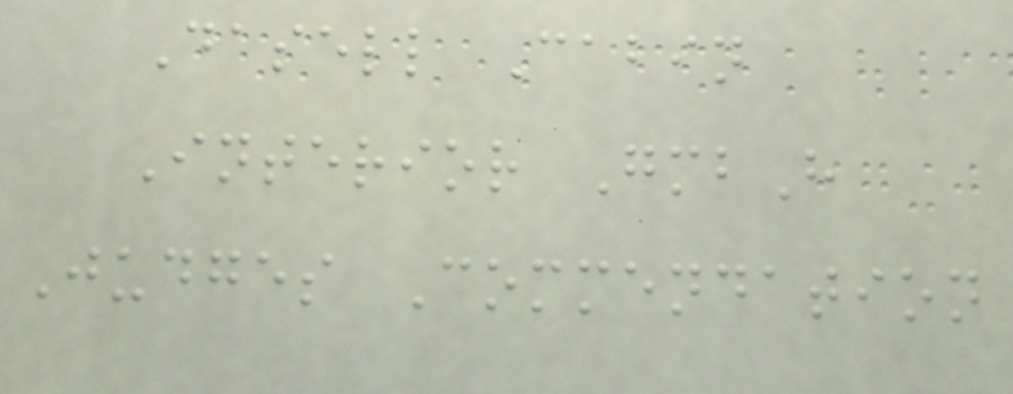Dasell Cabin
Interior GmbH
Judges Commendation
